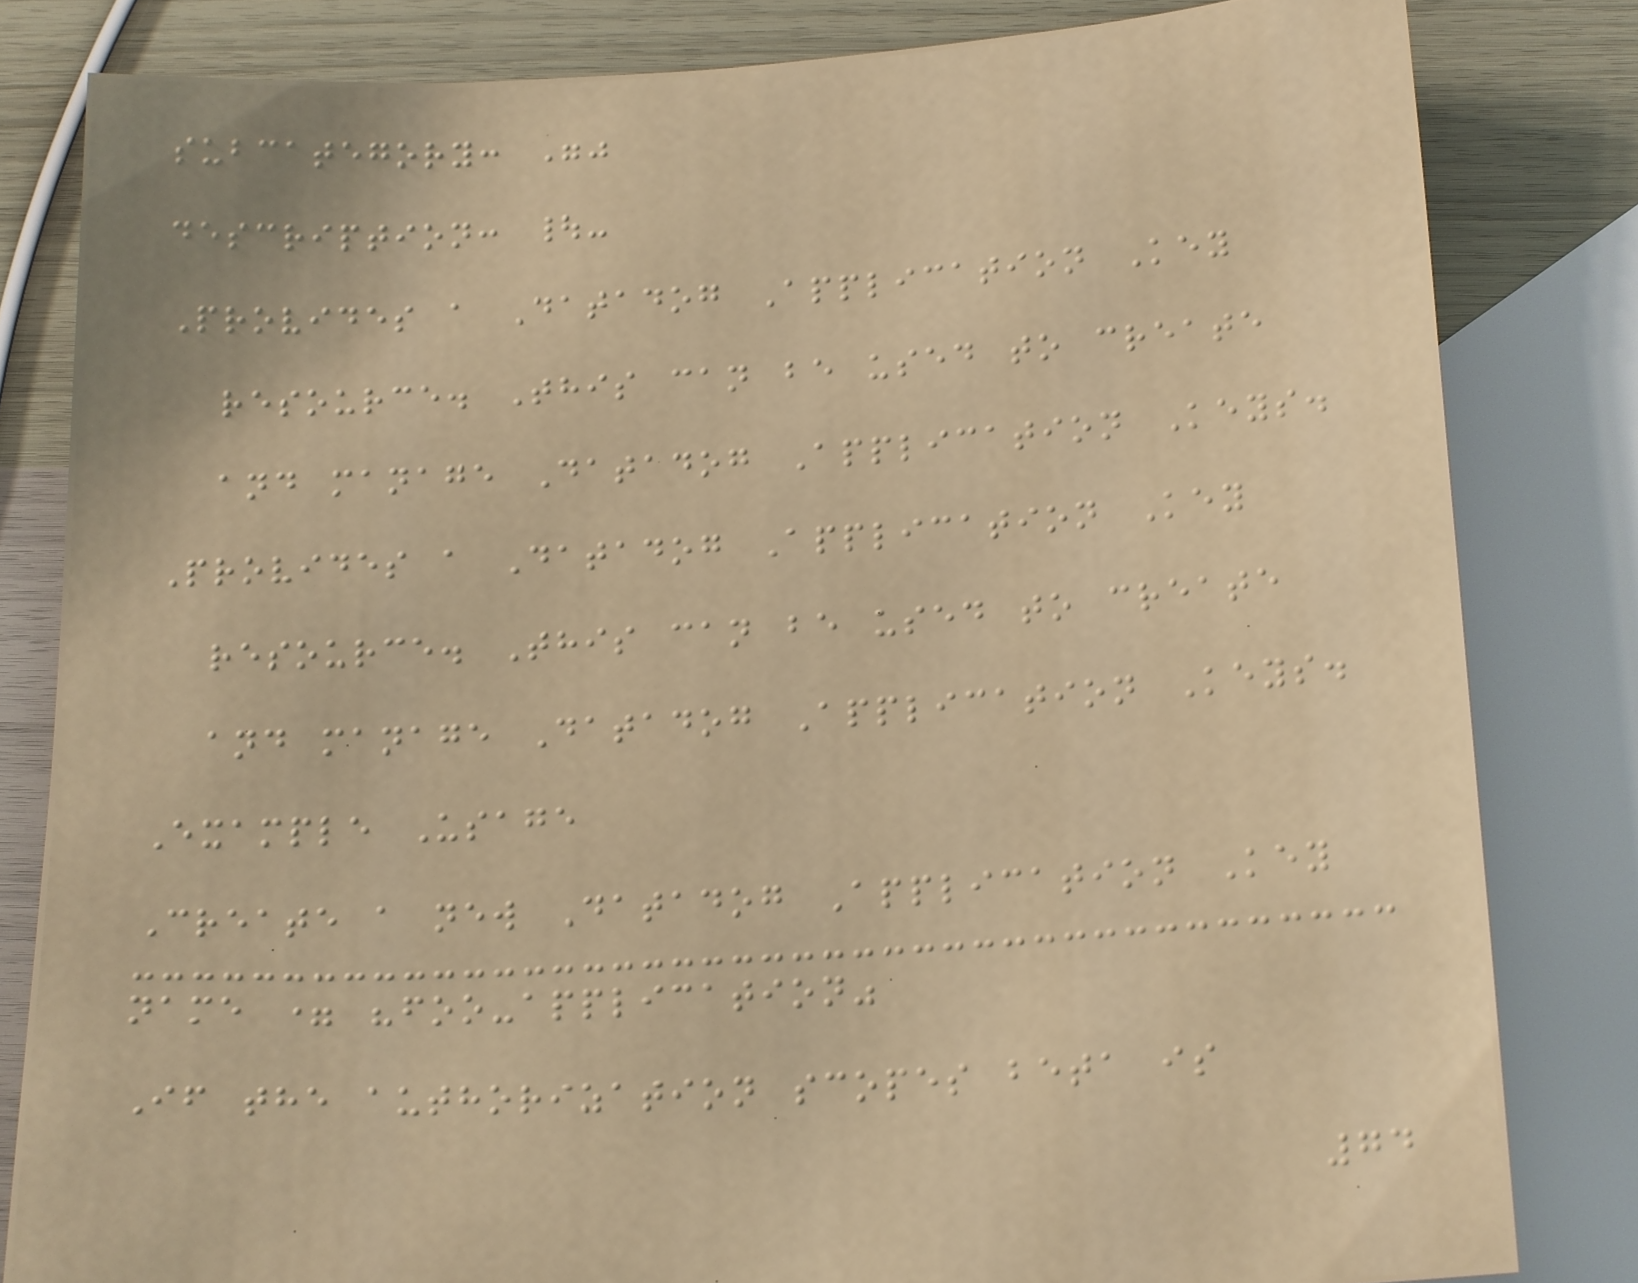subcategory: ""
description: |-
Provides a Datadog Application Key
resource. This can be used to create
and manage Datadog Application Keys.
Provides a Datadog Application Key
resource. This can be used to create
and manage Datadog Application Keys.
Example Usage
Create a new Datadog Application Key
name = "foo-application"
If the authorization scopes beta is
74
